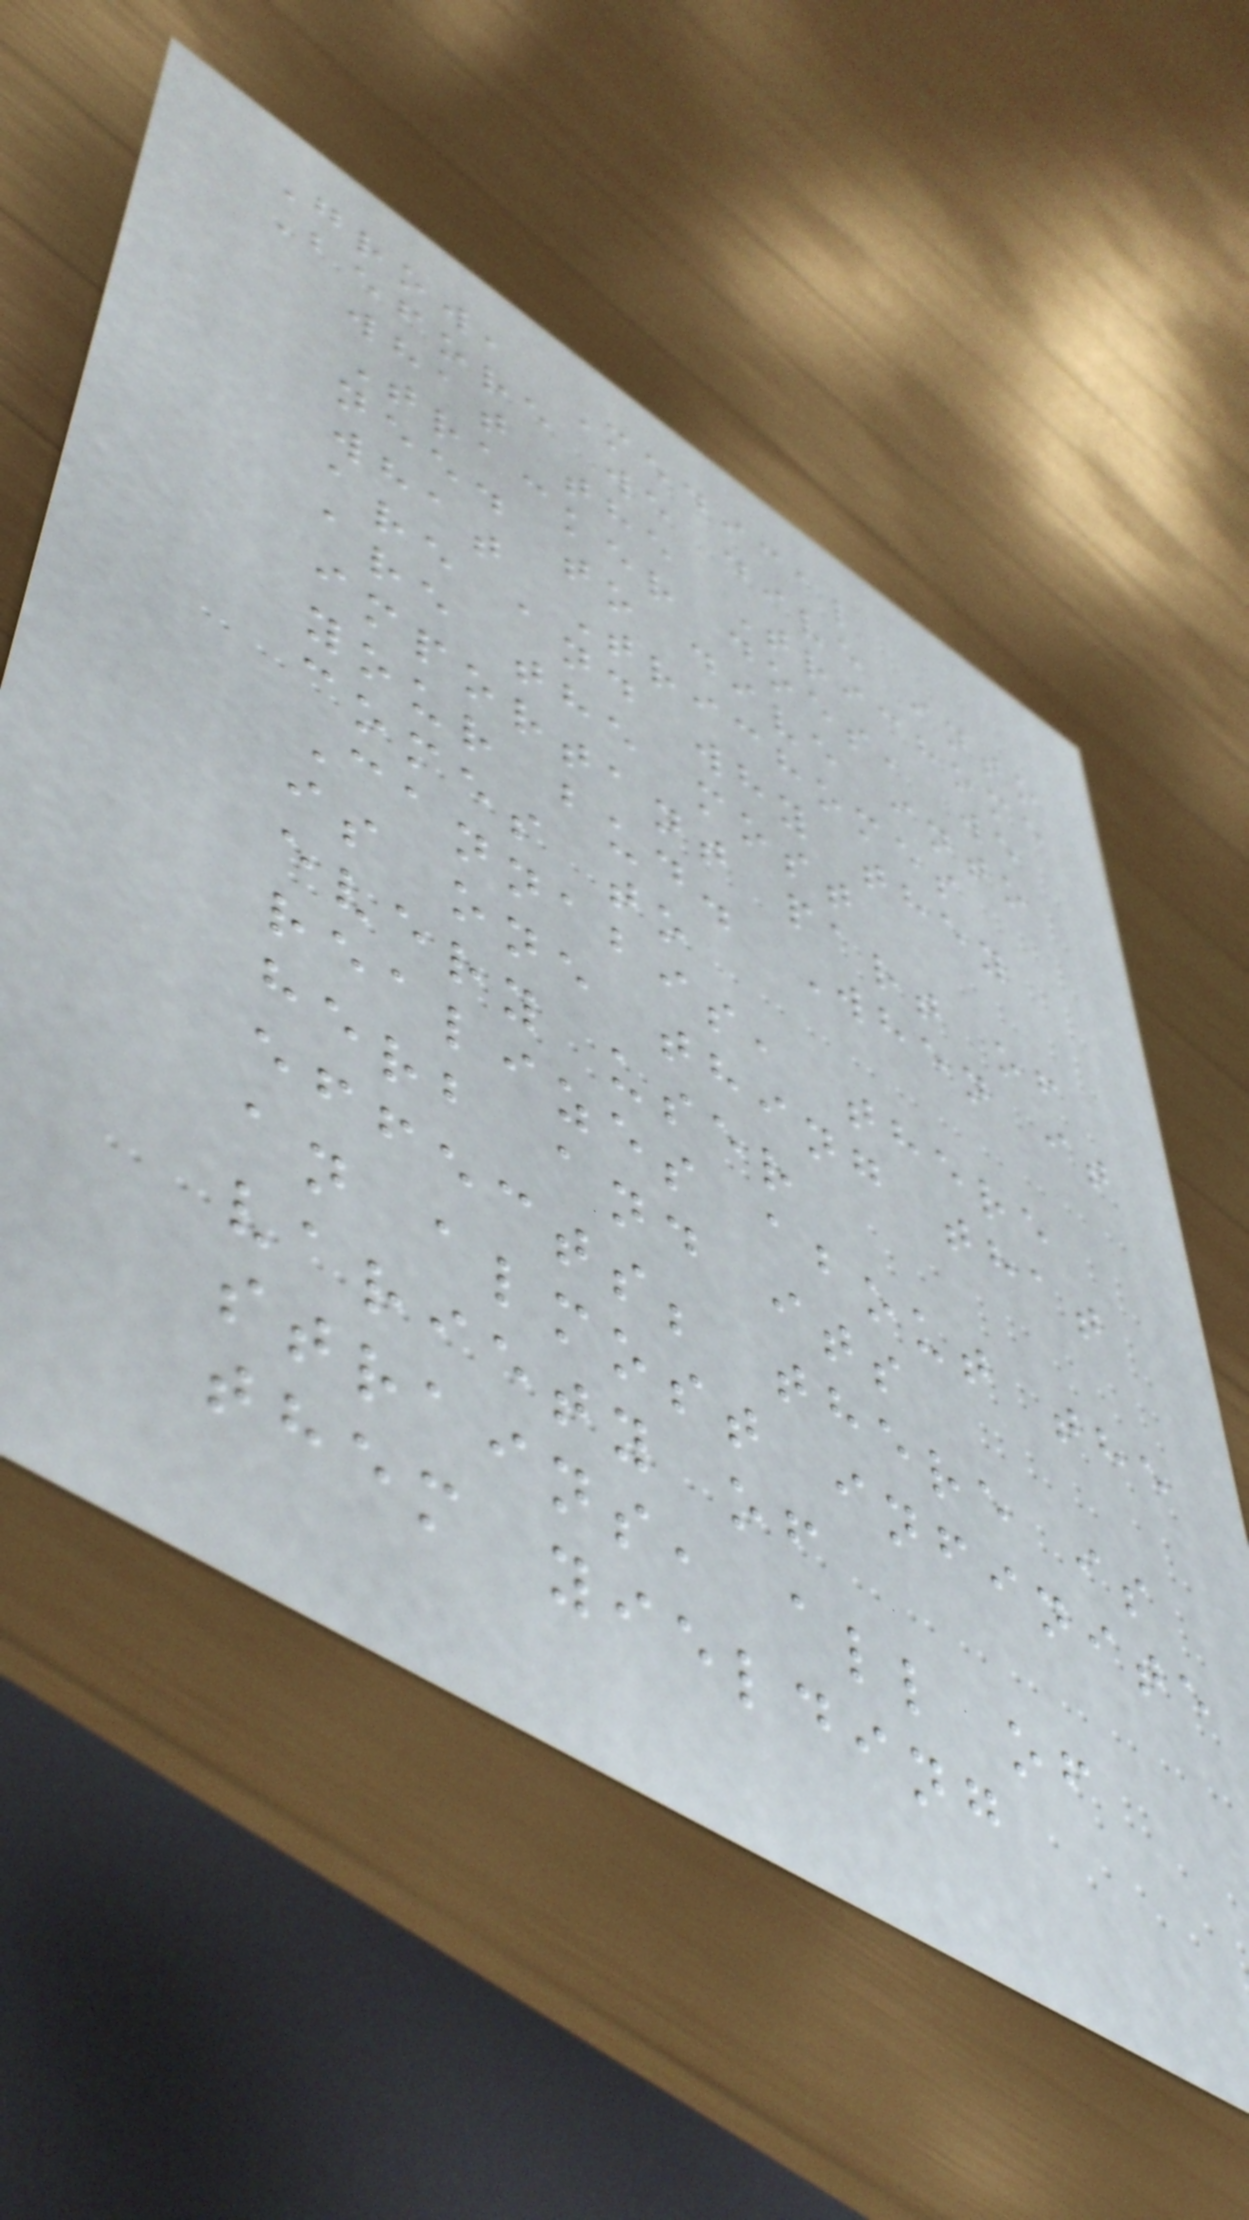Grow, Medical
Before we dive into
what the Trichome
Tracker does, we
need to dive into
what Trichomes
are and why they
are the most
important part of
your bud. When it
comes to
Cannabis, there
is one thing that
every user
realizes about the
herb and its
effects; there is
an almost infinite
variety of
strains, all of
them yielding
